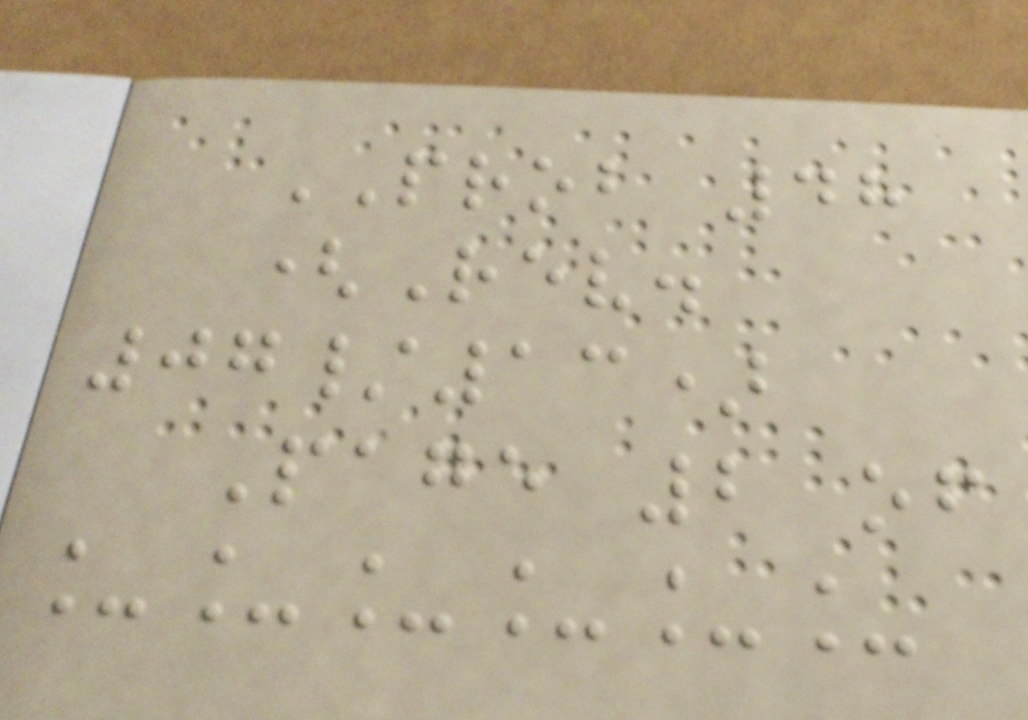PROB 48
(Rev.
07/13)
Page 2 of
______
